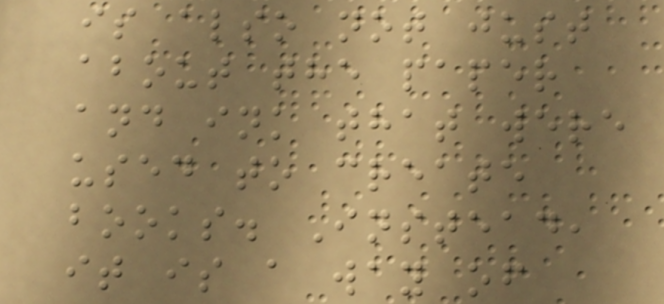is also not just
about the paper
and ink that were
used to create
books. Instead,
it is a way of
